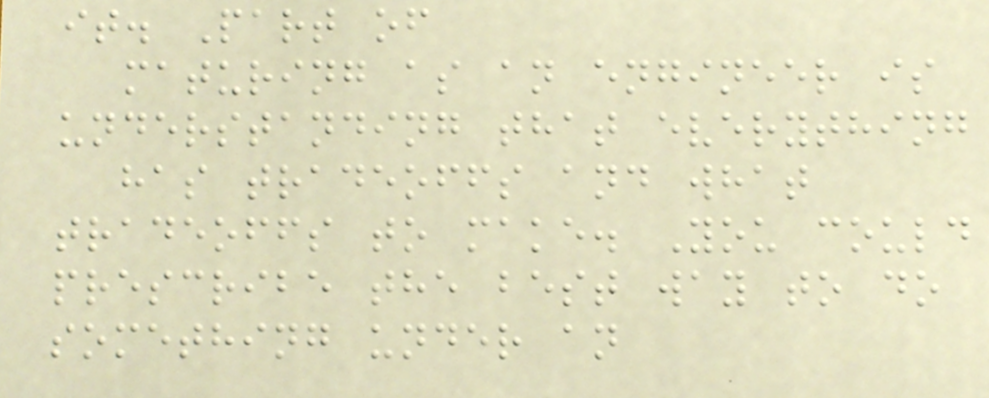it. Part of
maturing as an engineer is
understanding that everything
has tradeoffs and what
tradeoffs to make. You could
prescribe the best way to do
something under an
